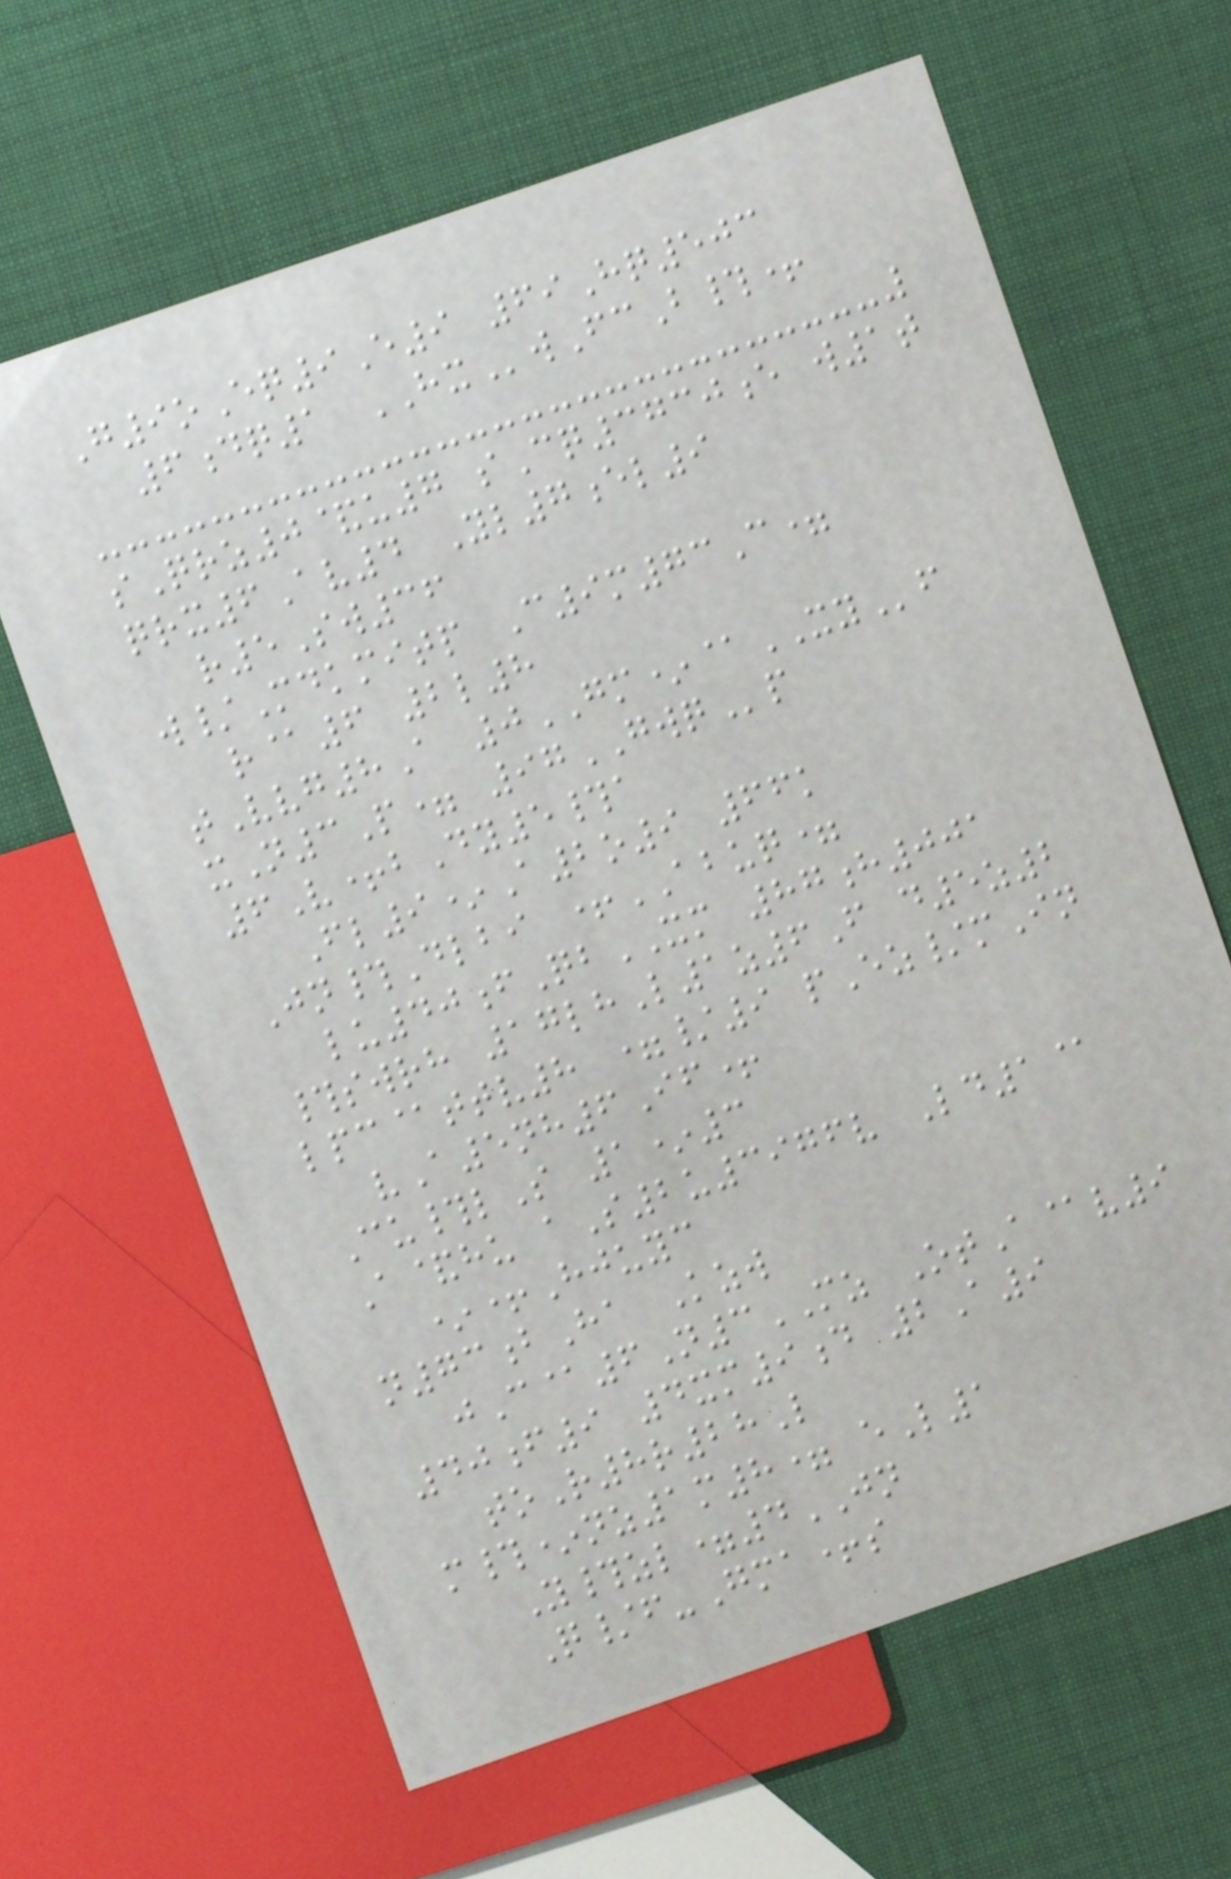G9oEq9E9 69Hq503
6dq1 HXwFcB#+
sQrz0&u7 sCq3730e w1t
qrx6Av4 Yl7el9
r5Sw36
w/Mdkmitp C9m73C=
r@6 2l8
tVvg8A 0GM*@XYf
xN3P= 97GWQp
6V+bDy5#a
Fl9*A2o9 66k
Jn#Dlbi +ABUQ=
lu40fQbXM 87h001
#swrh 17lhL1z6F d5z2
lpc@ttv8 =/9 pEz/mIn
vA5nh6If+
Cu#lS 1*3
A&hu aS2u3976v Ld1@
*+Hjuyc
n73bHa Kzw
jC@6N3MZ OtA@v9
40f9 4xm9d 2A9
toR8r28L
m#*nz1m8= eL1
Y#zl=4JN
Q/f-Gma+s
